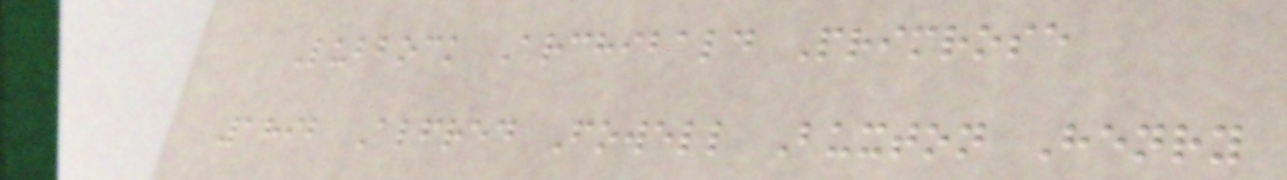Lubbock Archibald Primrose
1892 Alfred Fowell Buxton Henry
